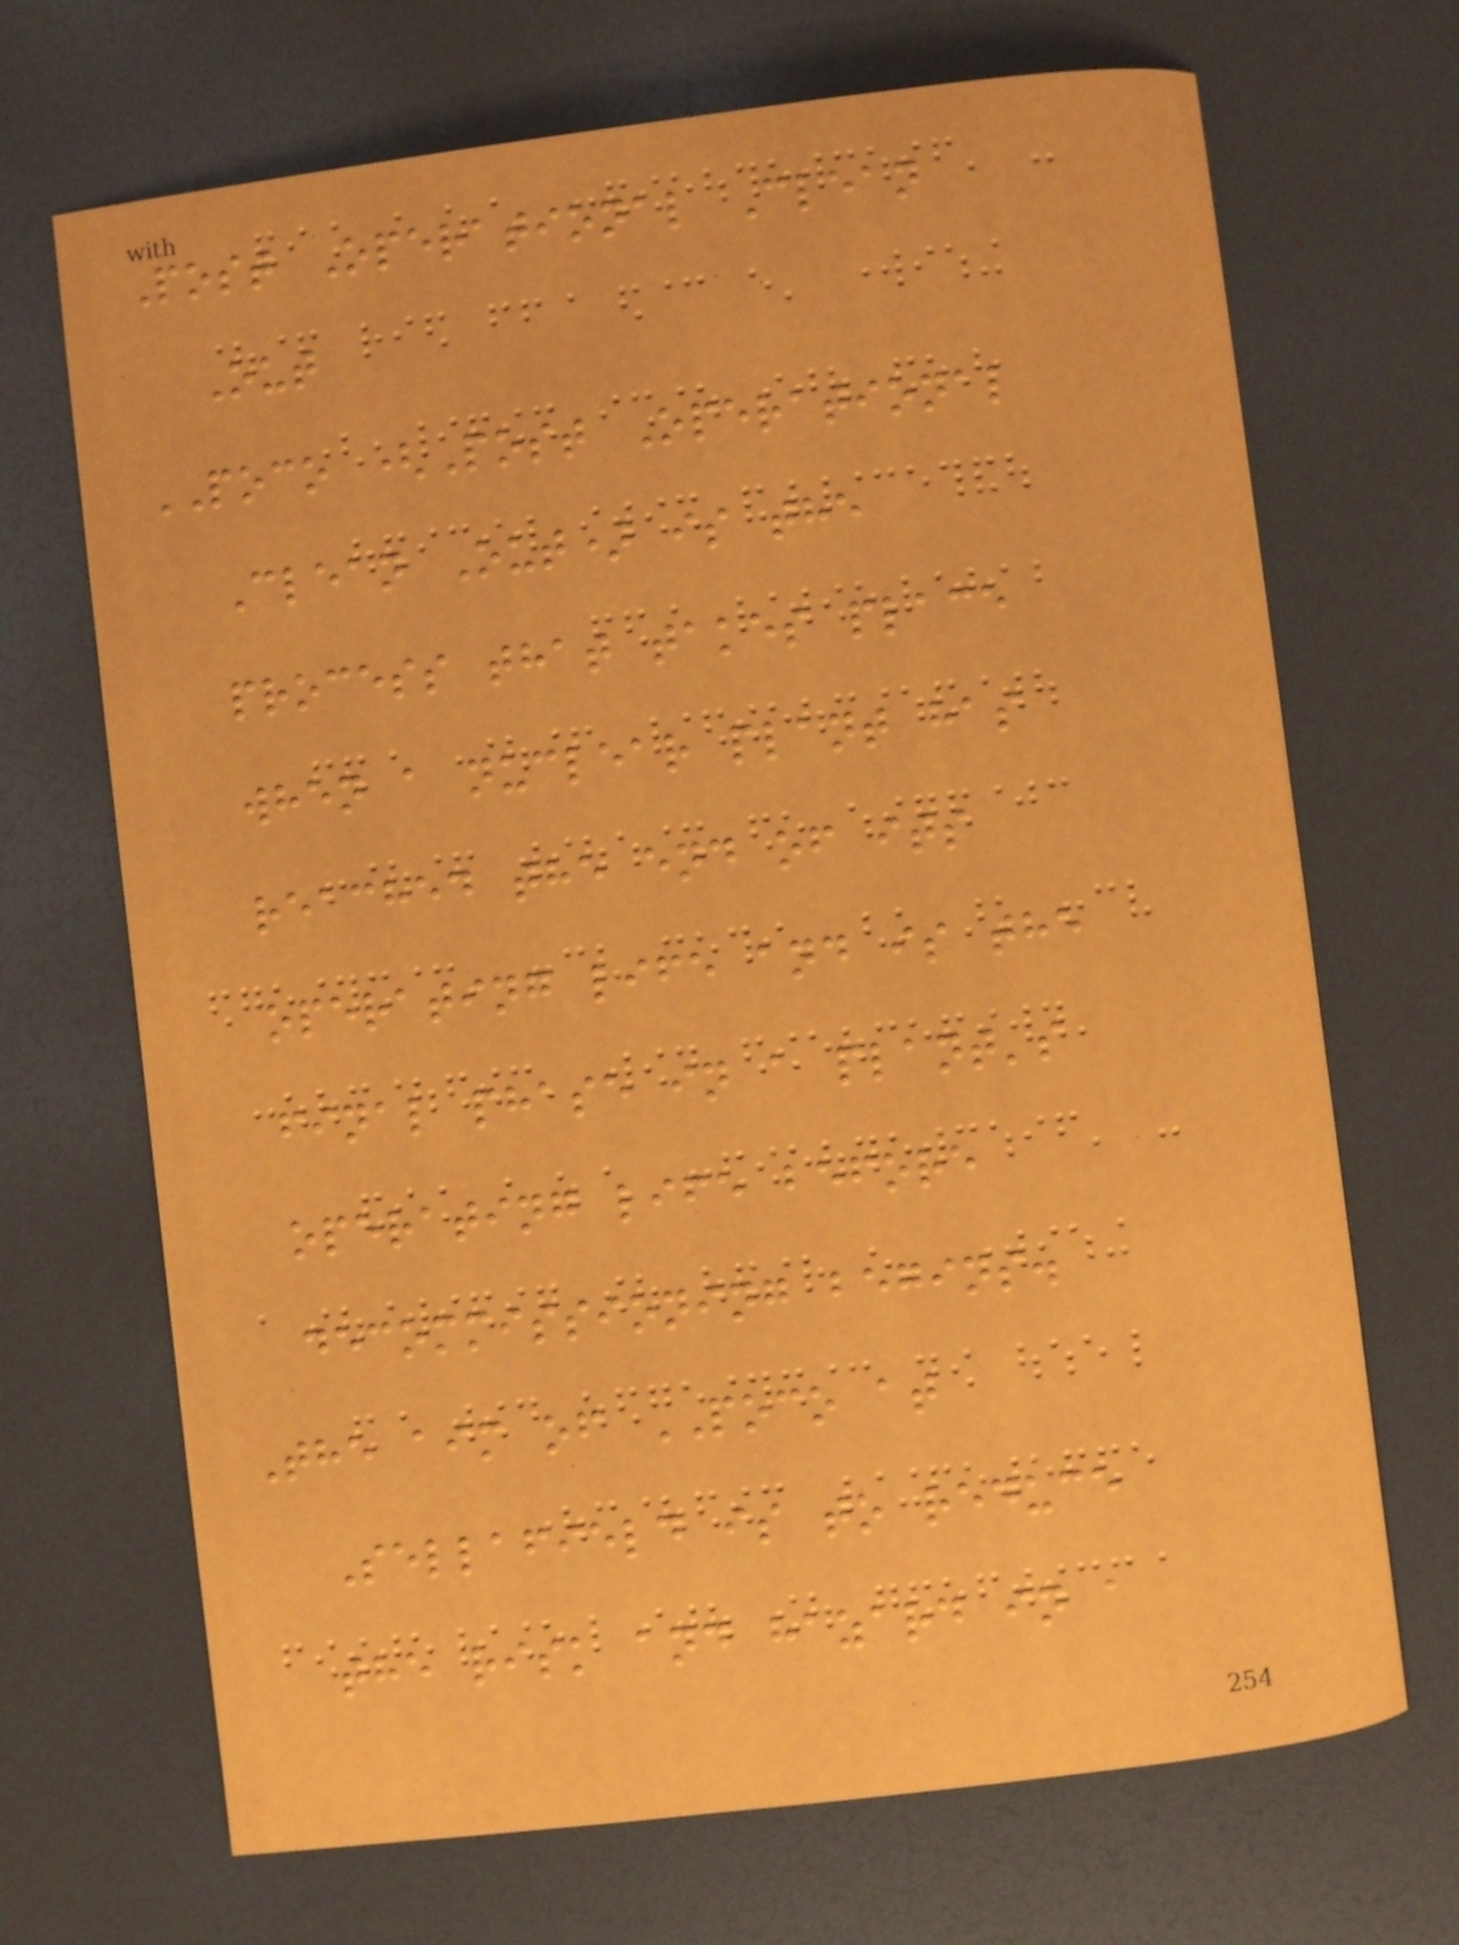Post Operational Clean
Out
POCO (Post Operational
Clean Out) is the
process that takes place
when a nuclear plant has
reached the end of its
operating life and is the
final phase in a plant's
operating life before
decommissioning begins.
The aim of POCO at
Sellafield is to reduce
the risk and hazard in a
